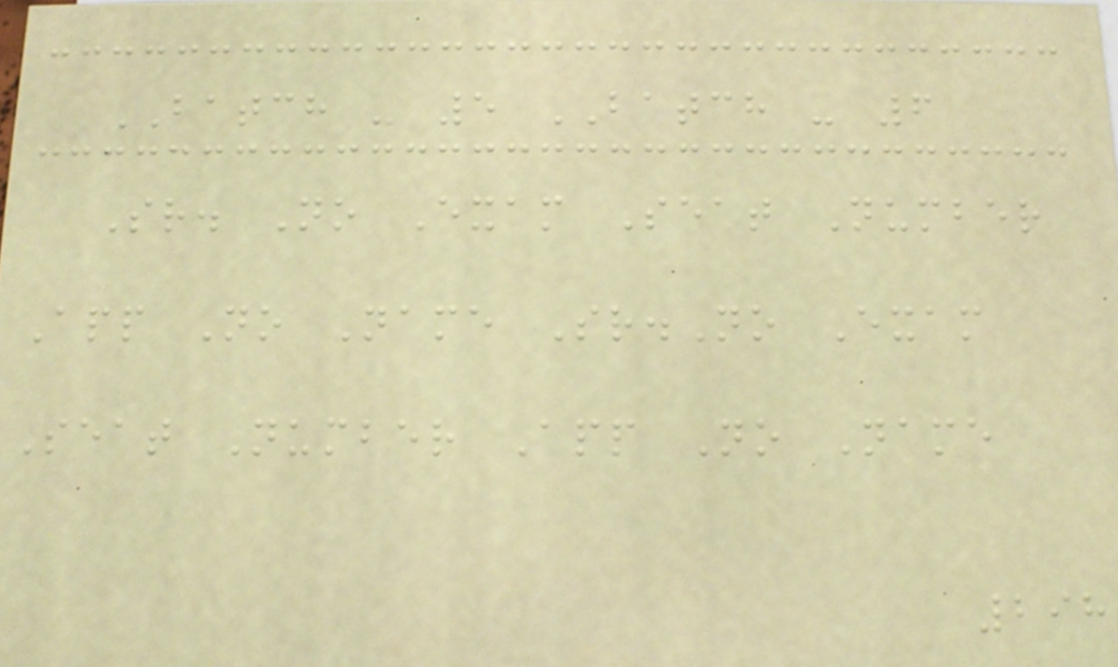BATCH - 5 BATCH - 6
Sr. No Exam Seat Number
App No Name Sr.No Exam
Seat Number App No Name
298
